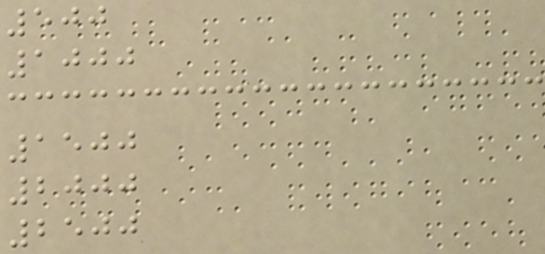500
1000
1500
2000
2500
